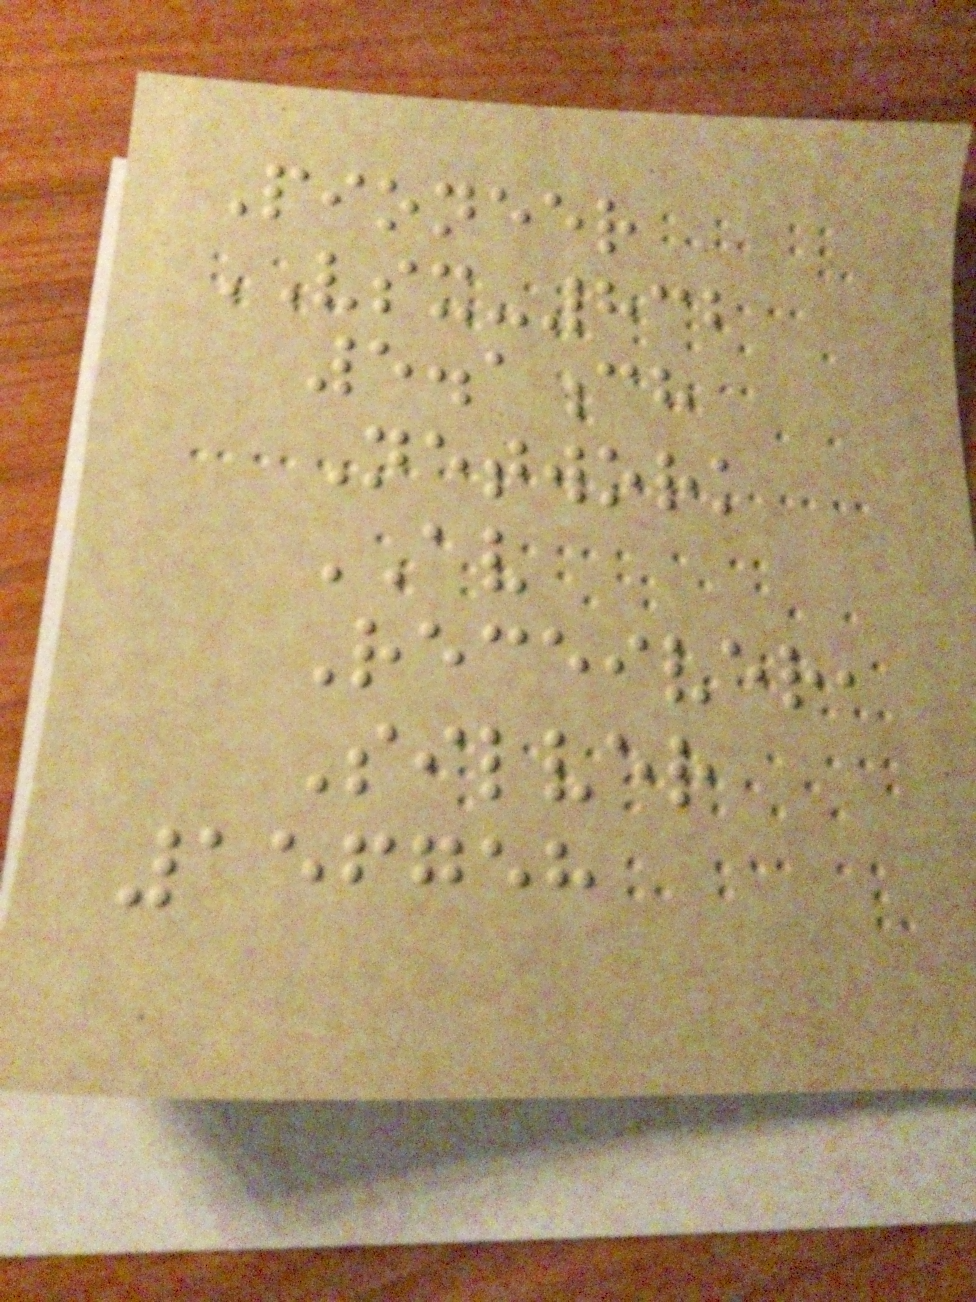Pioneer
VSX-832
5.1ch
Network
AV
Receiver,
Silver
156758
